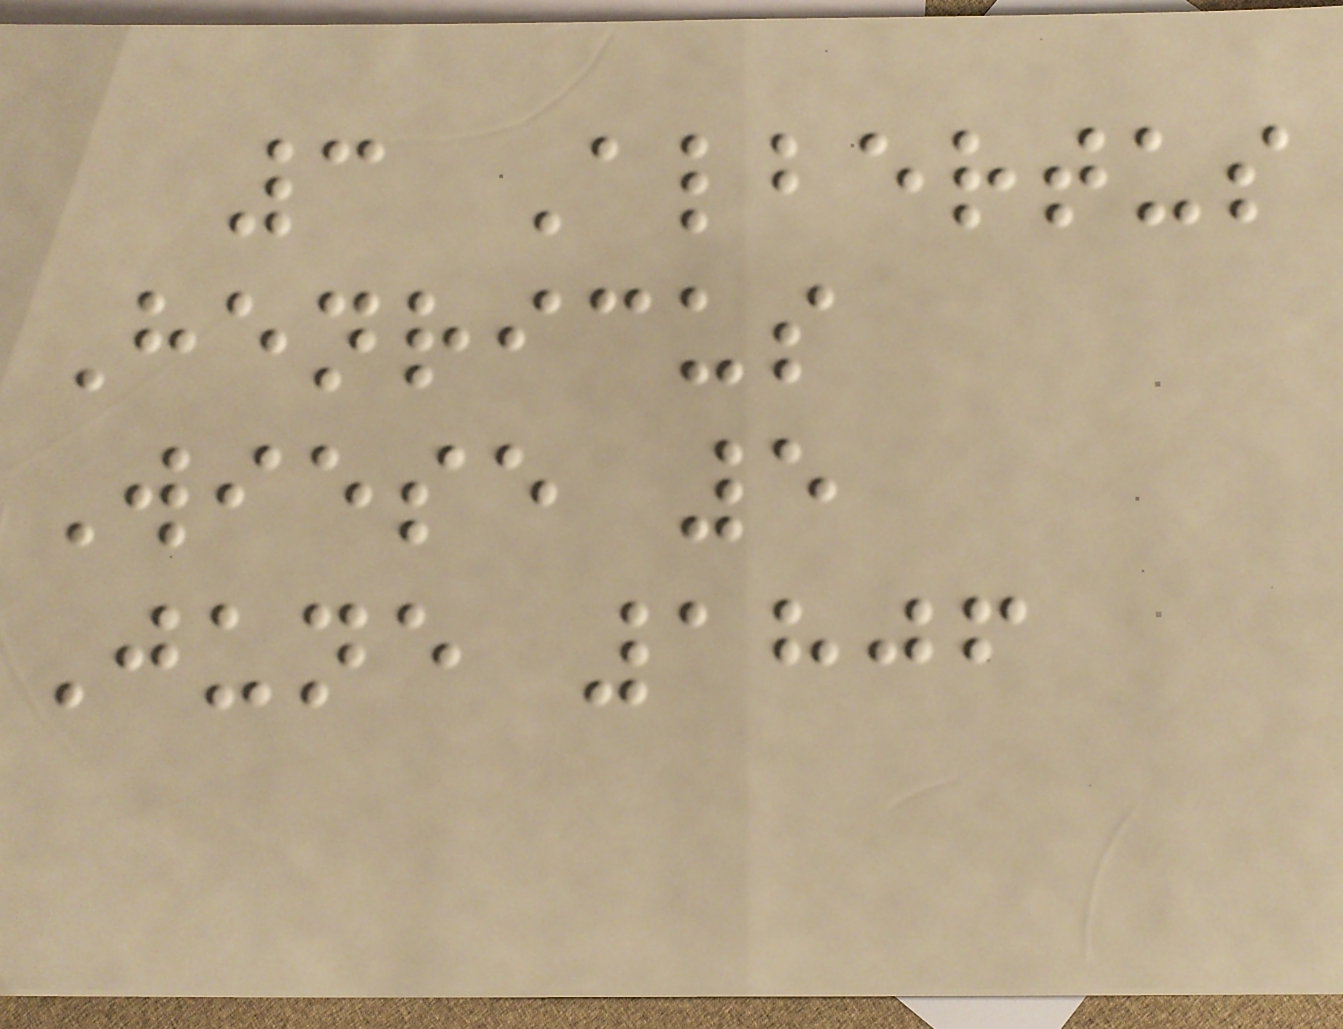3 Albertus
Henricus
Wiese 5
June 1806
